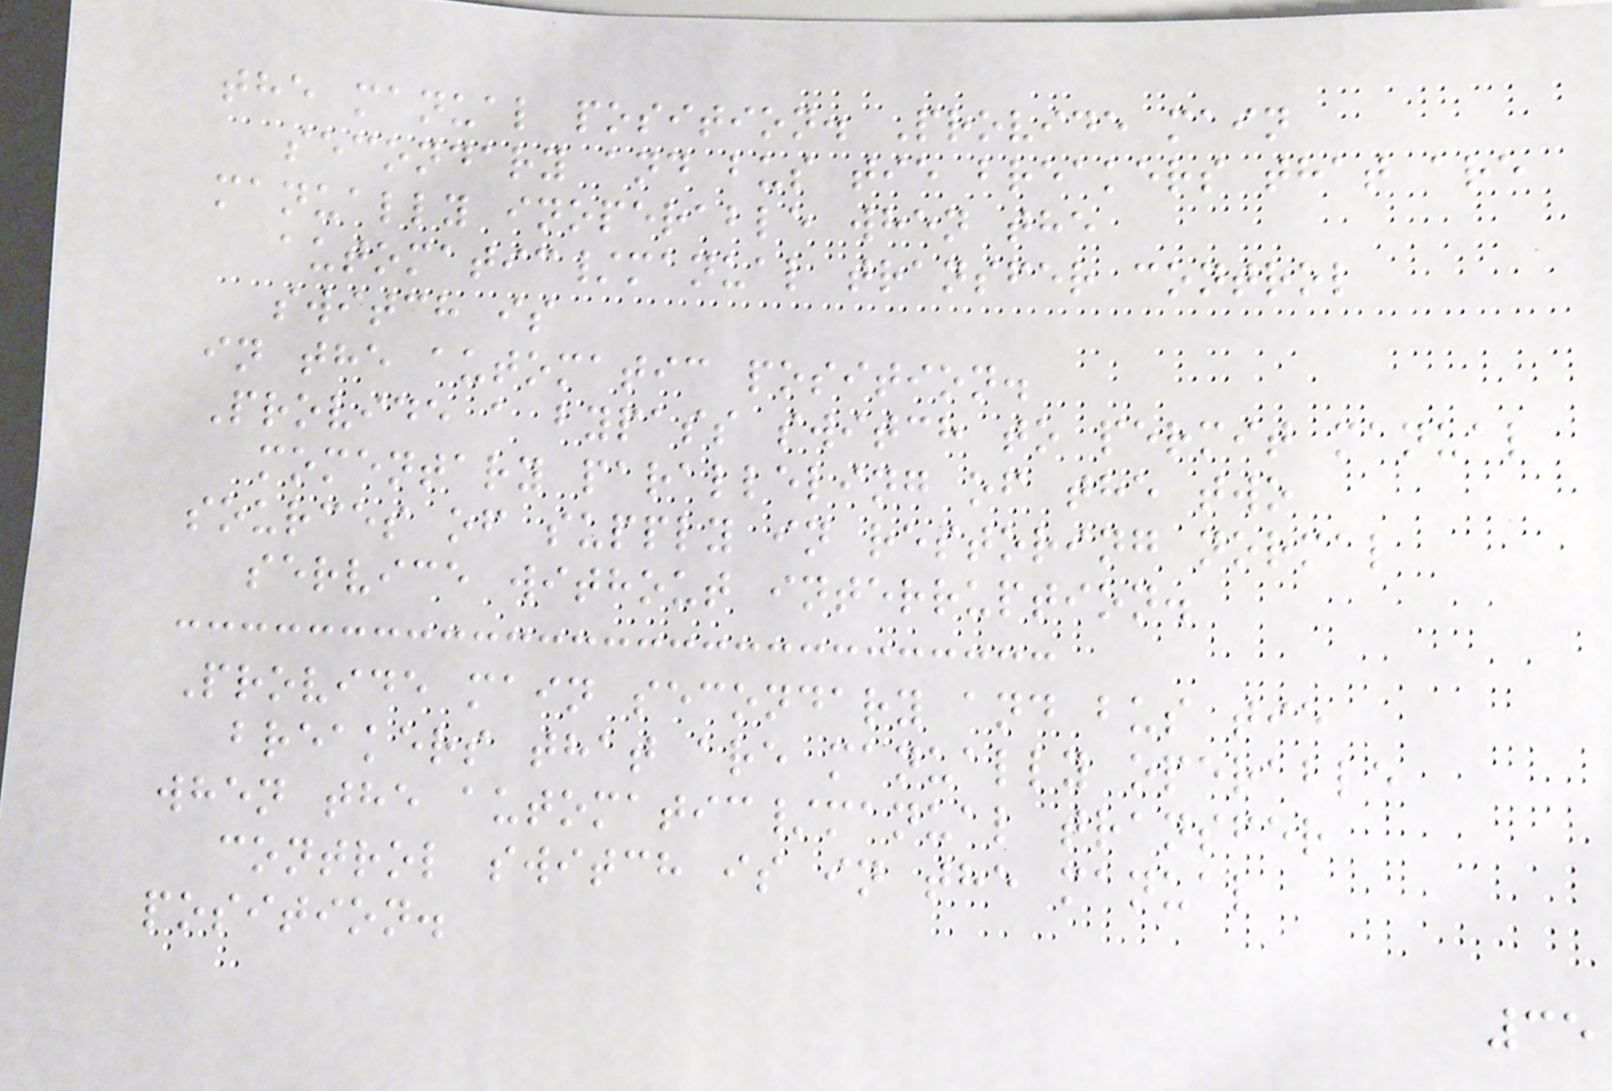the manual position. Provide main
secondary and bus tie breakers that are
manually inoperable when the
automatic/manual transfer control
switch is
in the automatic position.
Provide a bypass switch to permit manual
momentary paralleling of the two
sources of supply in restoring normal
service without interruption.
Provide main secondary and bus tie
breakers that are manually operable
when the automatic/manual transfer
control switch is in the manual
position.
35
